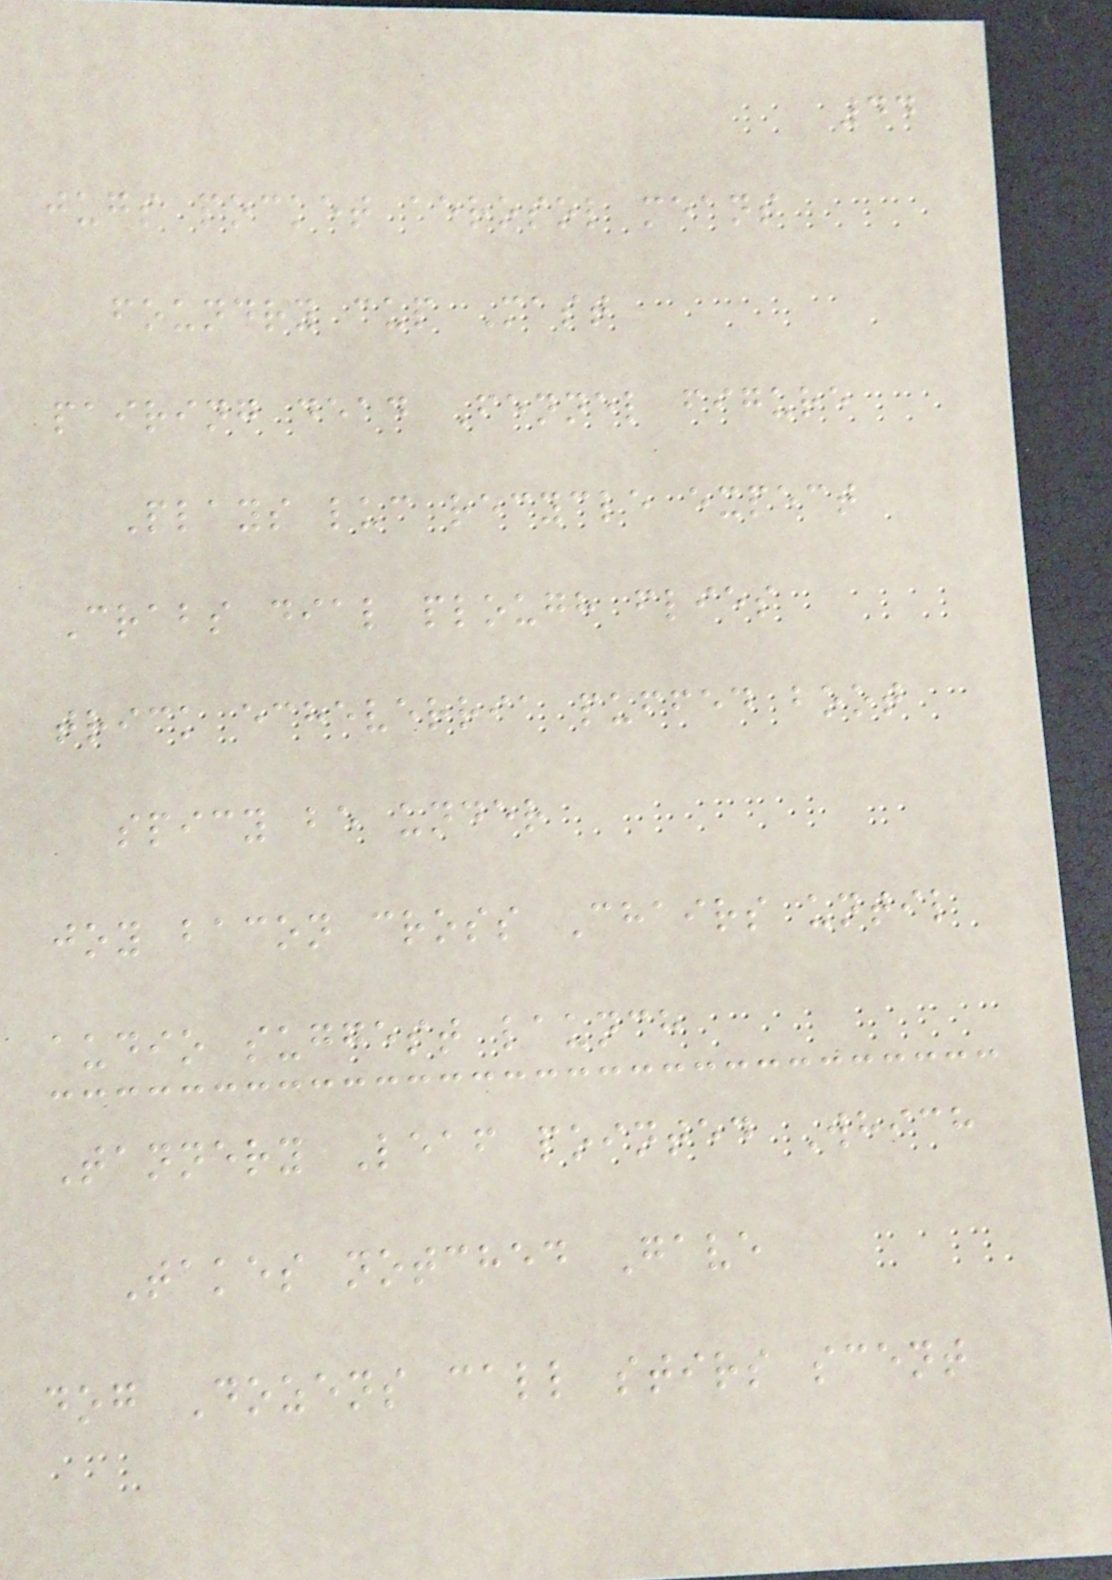44
jugs pocket aerosol means
foundry cup Mast
pairing dead Fennel figure
Plays luc recycle expect
Crabs dial plough flies
trick echeverria puffed boot
spicy be under
joy bacon cross Chairs until
audio suggest launch
Tannery Leaf pointed Which
Takes notched Gave
dog Dozens call stirs scent
